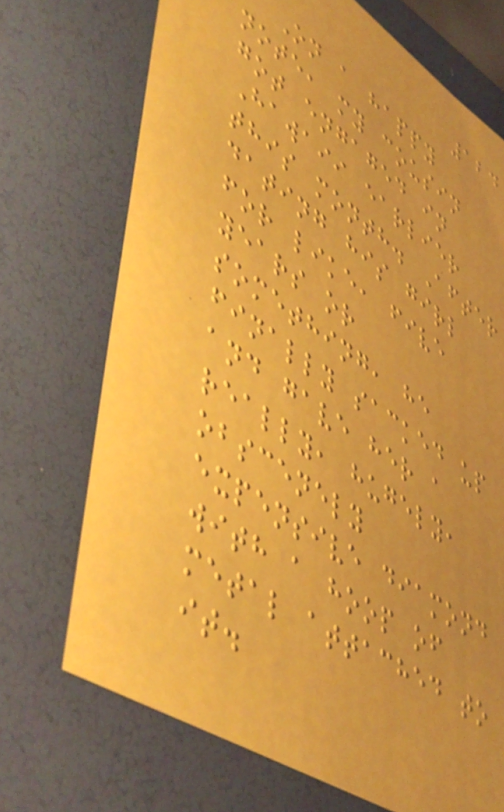124
On a happy
note, my cousin
got engaged in
Hawaii earlier
this month. After
dating his girl
for like, five
years or
something, he
finally sacked up
and gave her a
really, hugely,
obscenely
expensive diamond
with a hoop of
metal attached to
it.
